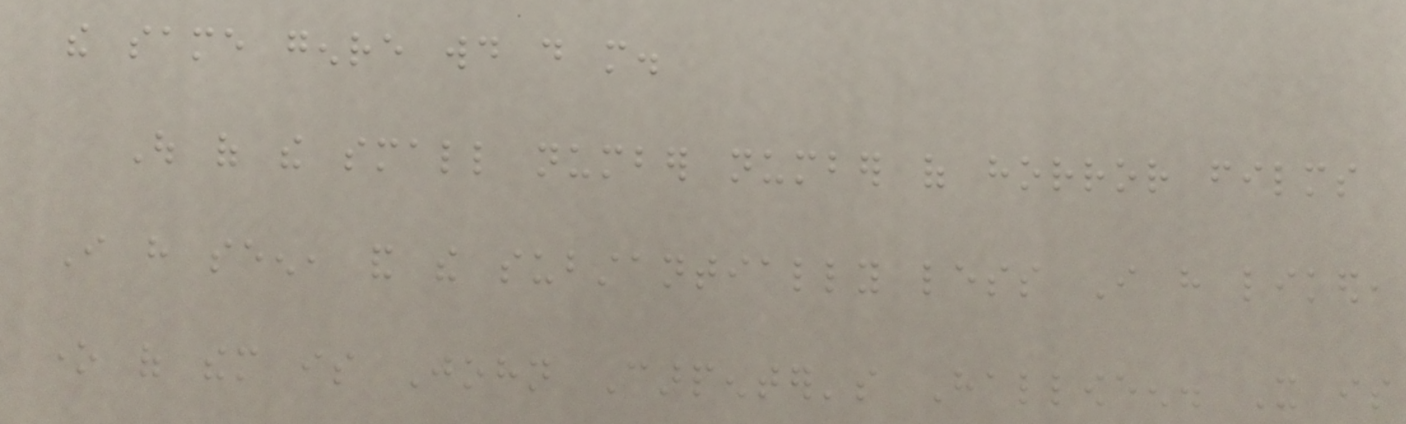the same genre would do more.
Out of the small number number of horror films
I have seen, and the substantially less I have liked,
one of them is John Carpenter's Halloween. It is
